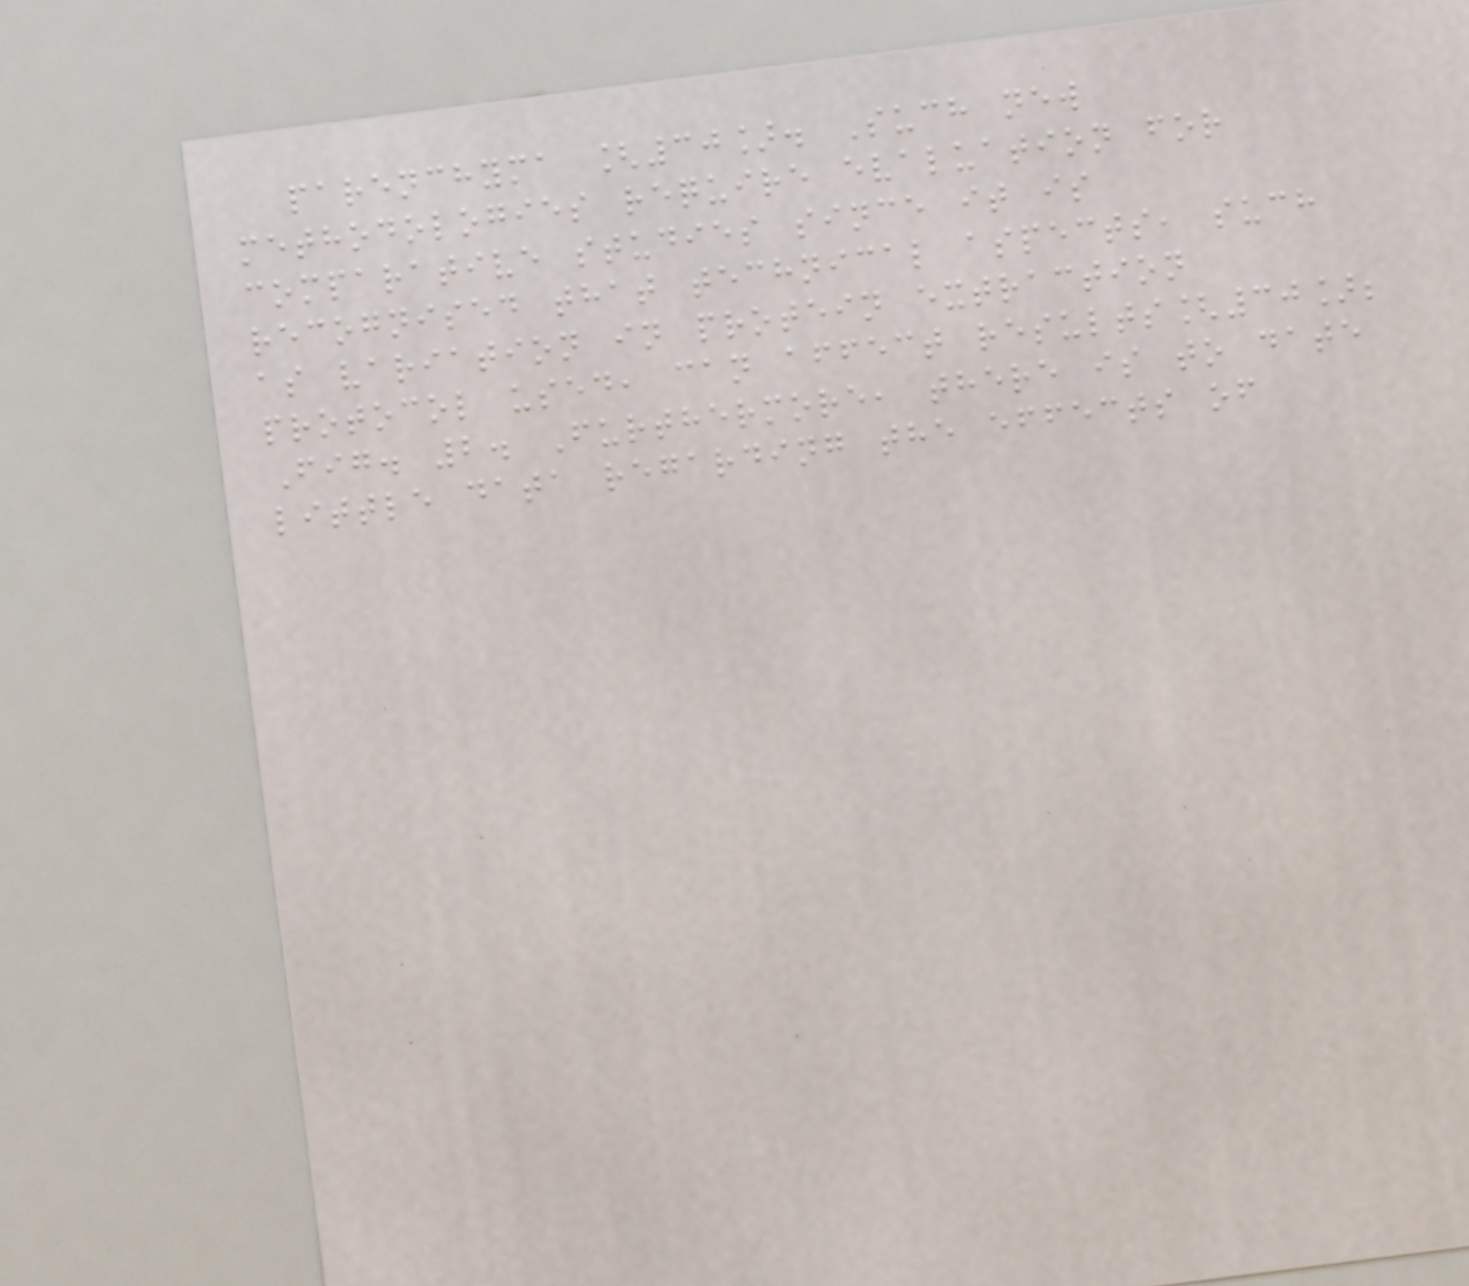parenchyma [30]. Such new
methodologies require evaluation for
comparative studies since it is
recognised that technical aspects, such
as variation in protein extraction
protocol used, can affect results[30];
Fig. 2. Furthermore, there is to date
little data regarding the effects of
